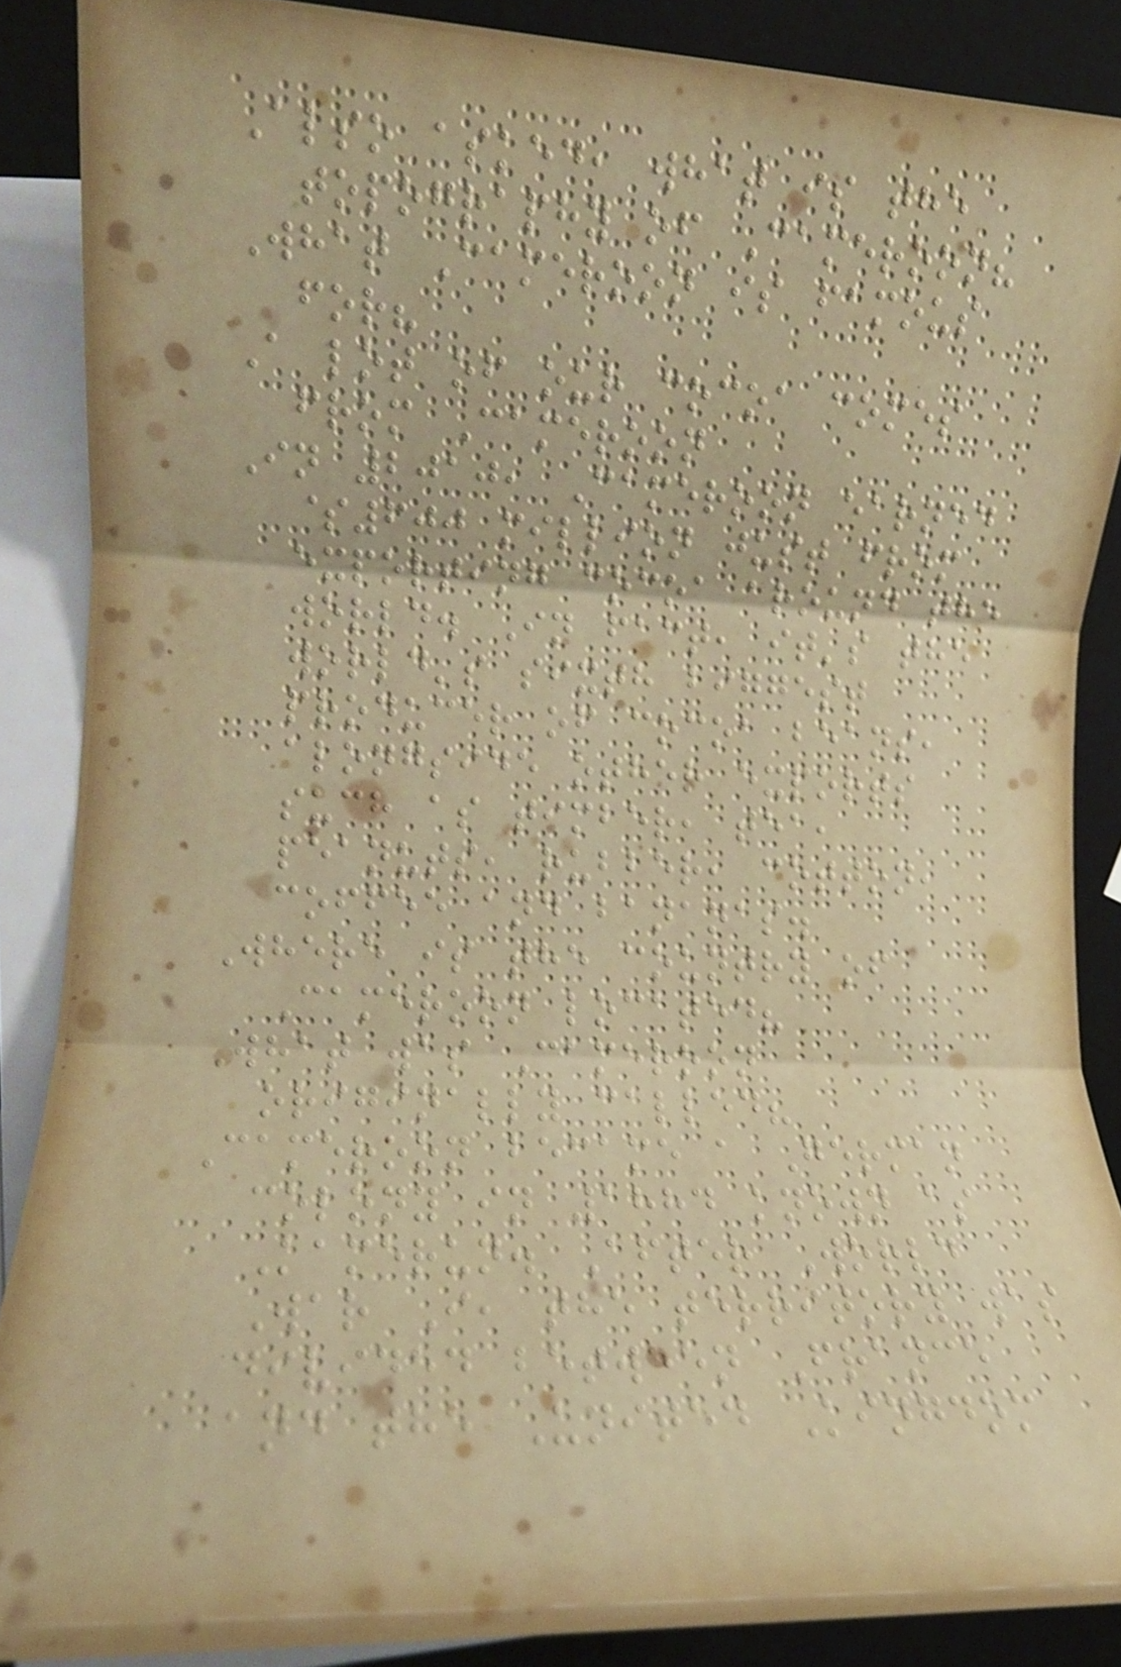Also asked, what is the
topography of Cameroon?
What Cameroon is famous
for?
A lot of our cocoa comes
from Cameroon
In 2010, Cameroon earned
$600 million just from
exporting cocoa around the
world. In fact, it's the
world's sixth biggest
producer of cocoa beans,
alongside other exports
such as timber, tea,
peanuts, rubber, cotton,
coffee and bananas.
Where is the country of
Cameroon located?
What was Cameroon
originally called?
Cameroon became a German
colony in 1884 known as
Kamerun. After World
War I, the territory was
divided between France
and the United Kingdom
